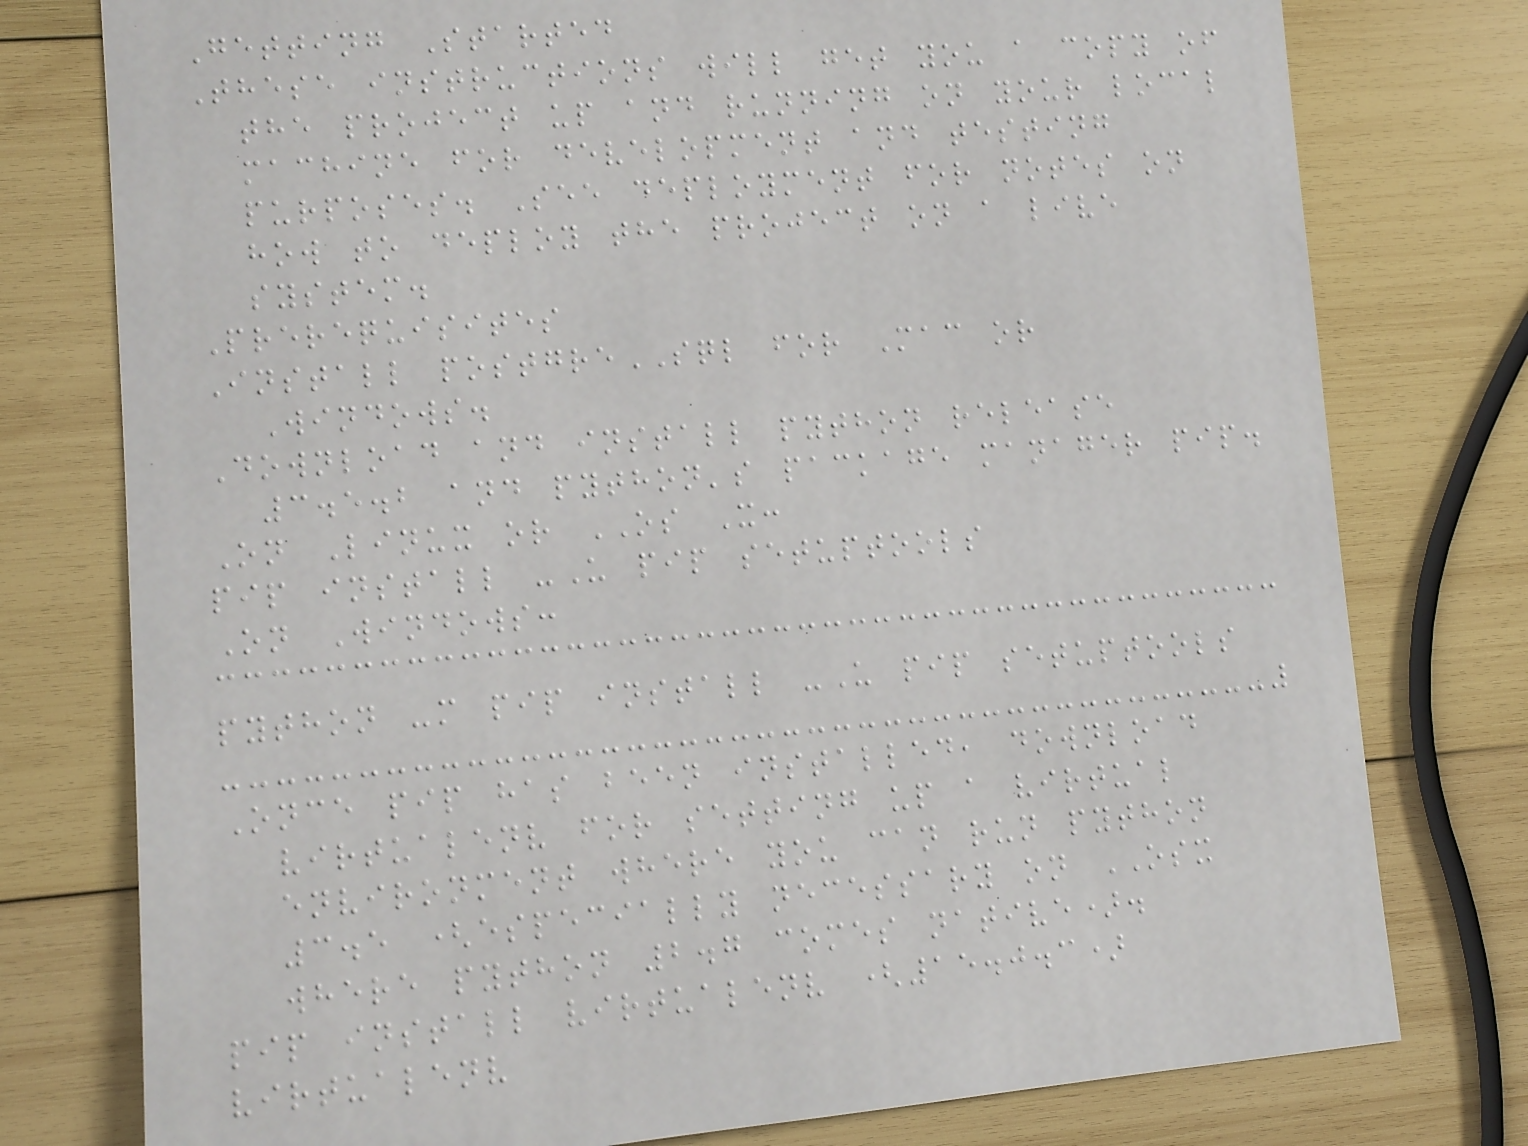Getting Started
These instructions will get you a copy of
the project up and running on your local
machine for development and testing
purposes. See deployment for notes on
how to deploy the project on a live
system.
Prerequisites
Install postgreSQL for Mac or
Windows.
Download and install python release
3.5.2 and python's package manager pip.
On Linux or OS X:
pip install -U pip setuptools
On Windows:
python -m pip install -U pip setuptools
Once pip has been installed, download
virtualenv for setting up a virtual
environment where you can run python
3.5 (especially necessary on OSX
where python 2.7 comes native).
pip install virtualenv (15.0.3)
virtualenv
